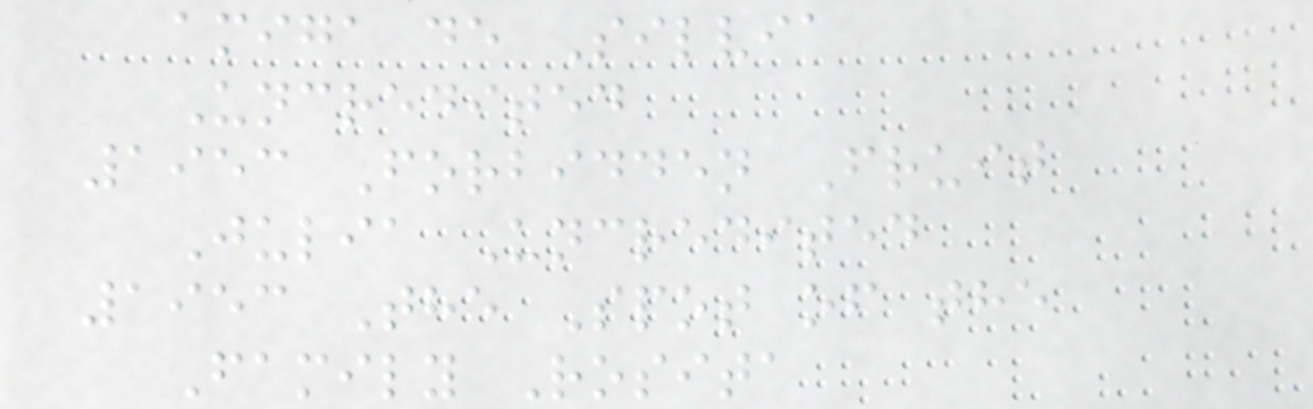amiga de Silvia
Uncredited
1953 Forbidden Fruit
Julia Uncredited
1953 The Spot of the
Family Rosita
